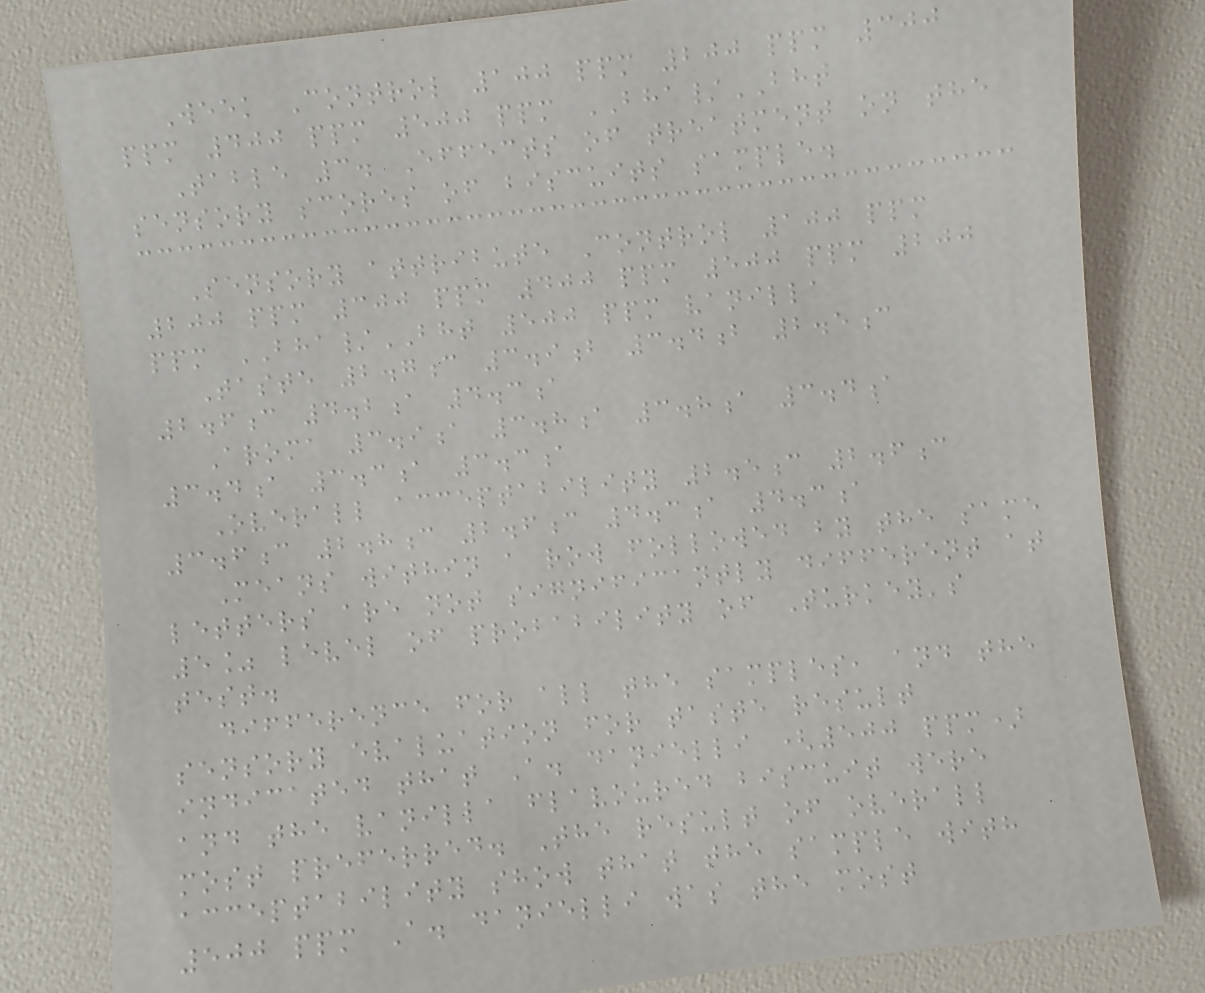Week Control 100 ppm 200 ppm 300
ppm 400 ppm 500 ppm BHA/BHT
Table 3. Effects of treatment on the
sensory scores of biscuits sample.
Sensory attribute Control 100 ppm
200 ppm 300 ppm 400 ppm 500 ppm 200
ppm BHA/BHT 500 ppm vanilla
Taste 2.7c 3.9b 3.4b 2.5c
2.6c 4.2a 4.3a
Aroma 3.9a 3.8a 3.8a 3.4a
3.4a 3.3a 3.3a
Overall acceptability 2.5c 2.6c
3.6c 2.8c 2.6c 4.3a 4.3a
Means within a row followed by the same
letters are not significantly different at
5% level of probability of Turkey's
test.
difference for all the samples, and the
sensory evaluation for taste result
indicated that A. danielli (500 ppm)
and the vanilla flavoured biscuit were
most preferred. The result of overall
acceptability show that the sample with
500 ppm A. danielli was the most
